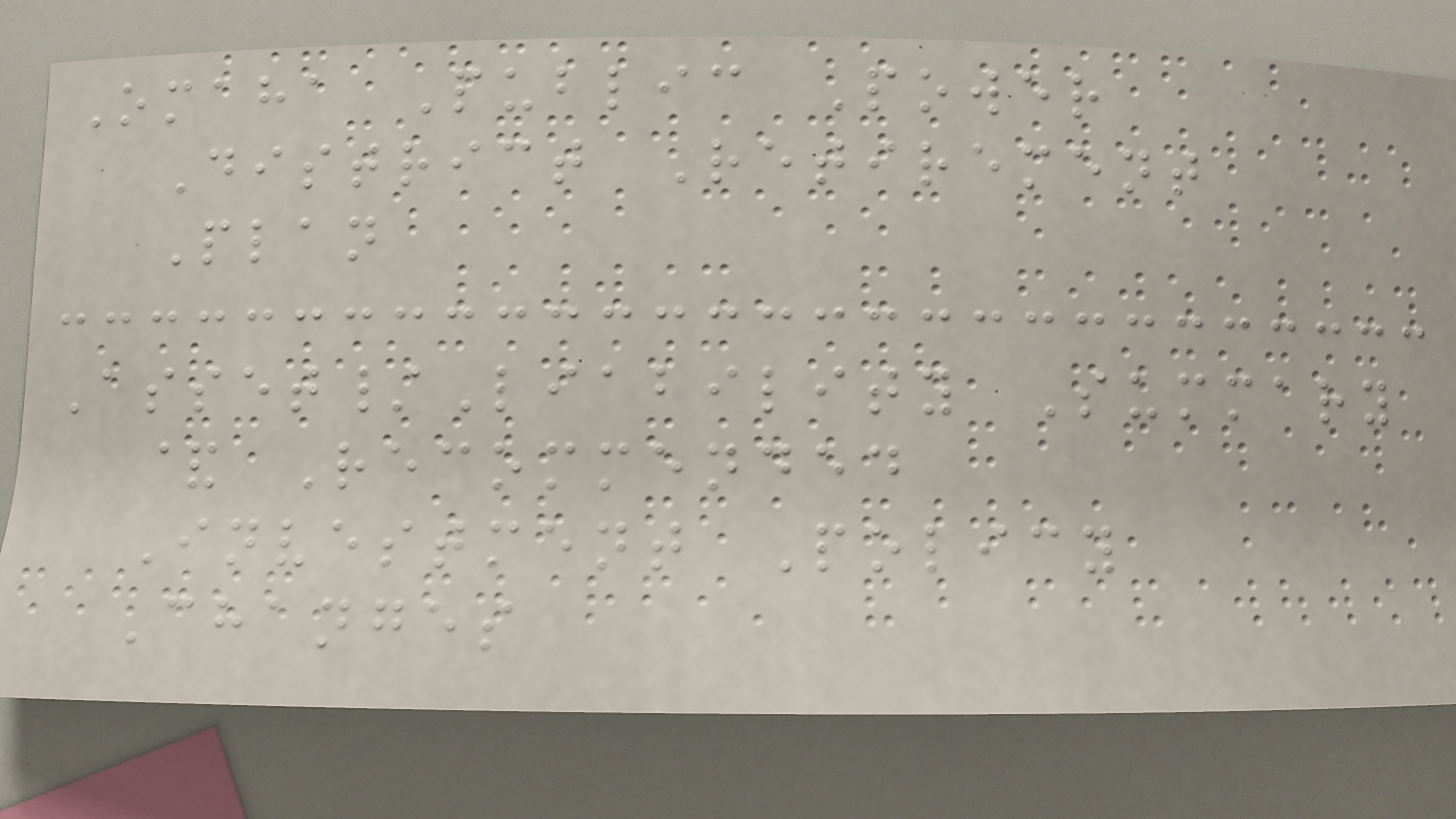Omaha Public Power
District Retirement
Plan
Asset/Liability Summary
& Recommended
Investment Policy
Changes
